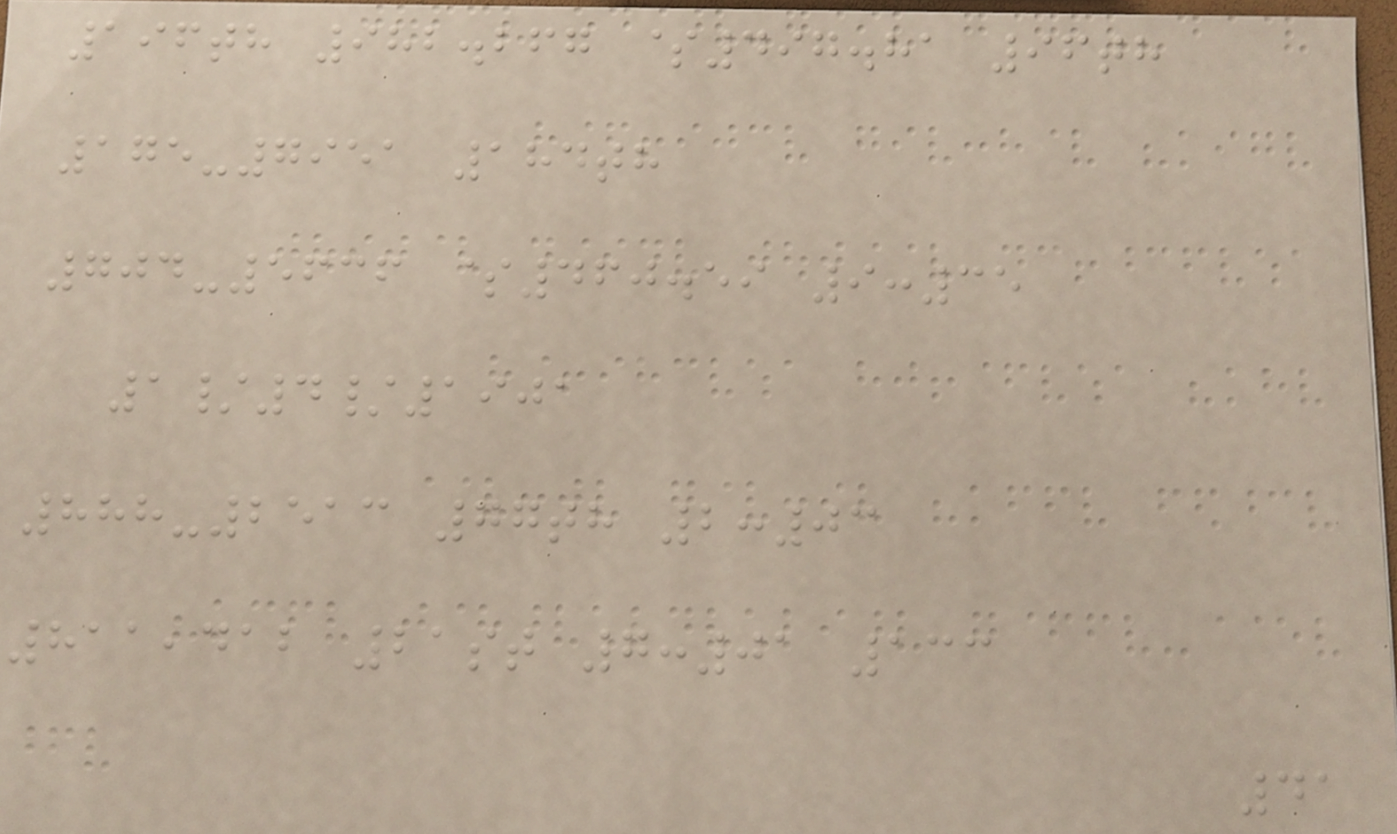196th 982.267 $497.81 96th
175-7951 184th
704-5636 $460.59 9:35
1/4/1901
888-2513 77th 2:03
811,412 21st 7:01 133
41
